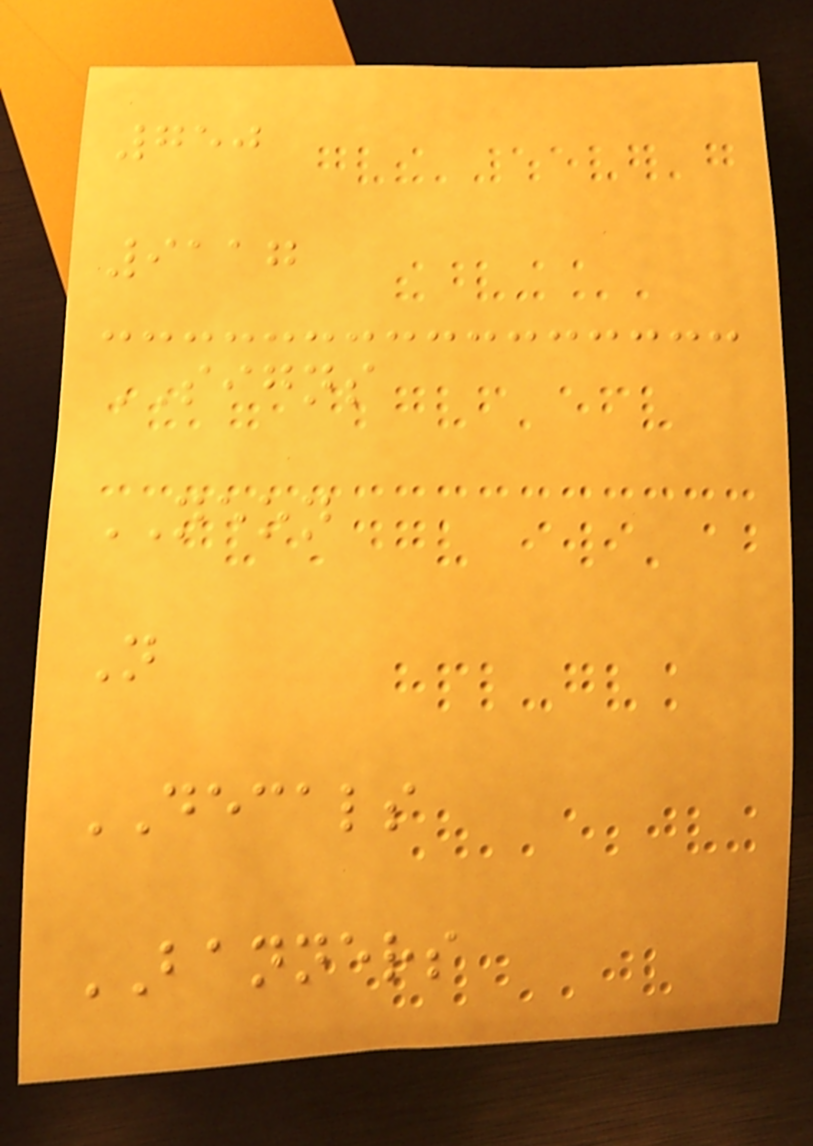750
9117
SIGNS
NEON
N
DECALS
BANNERS
